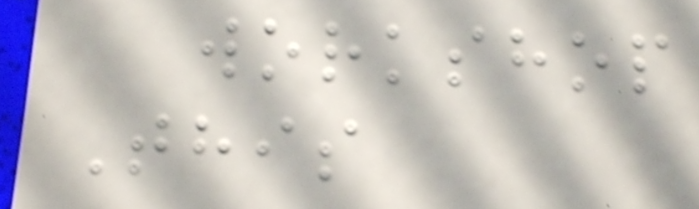workshop
This
